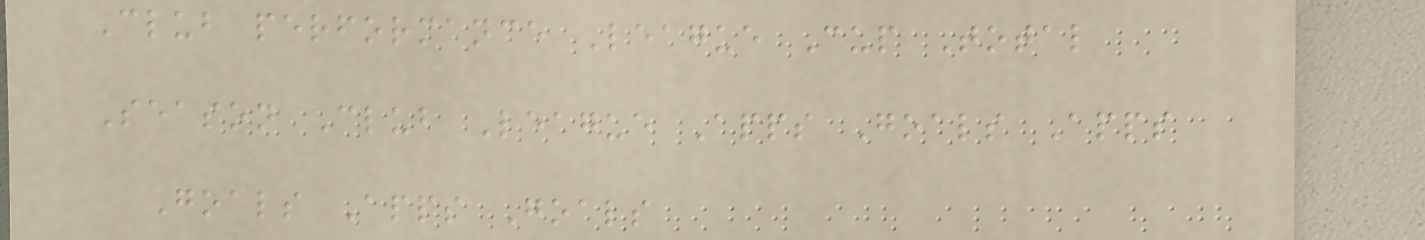Club performance League Cup Total
Season Club League Apps Goals Apps
Goals Apps Goals
